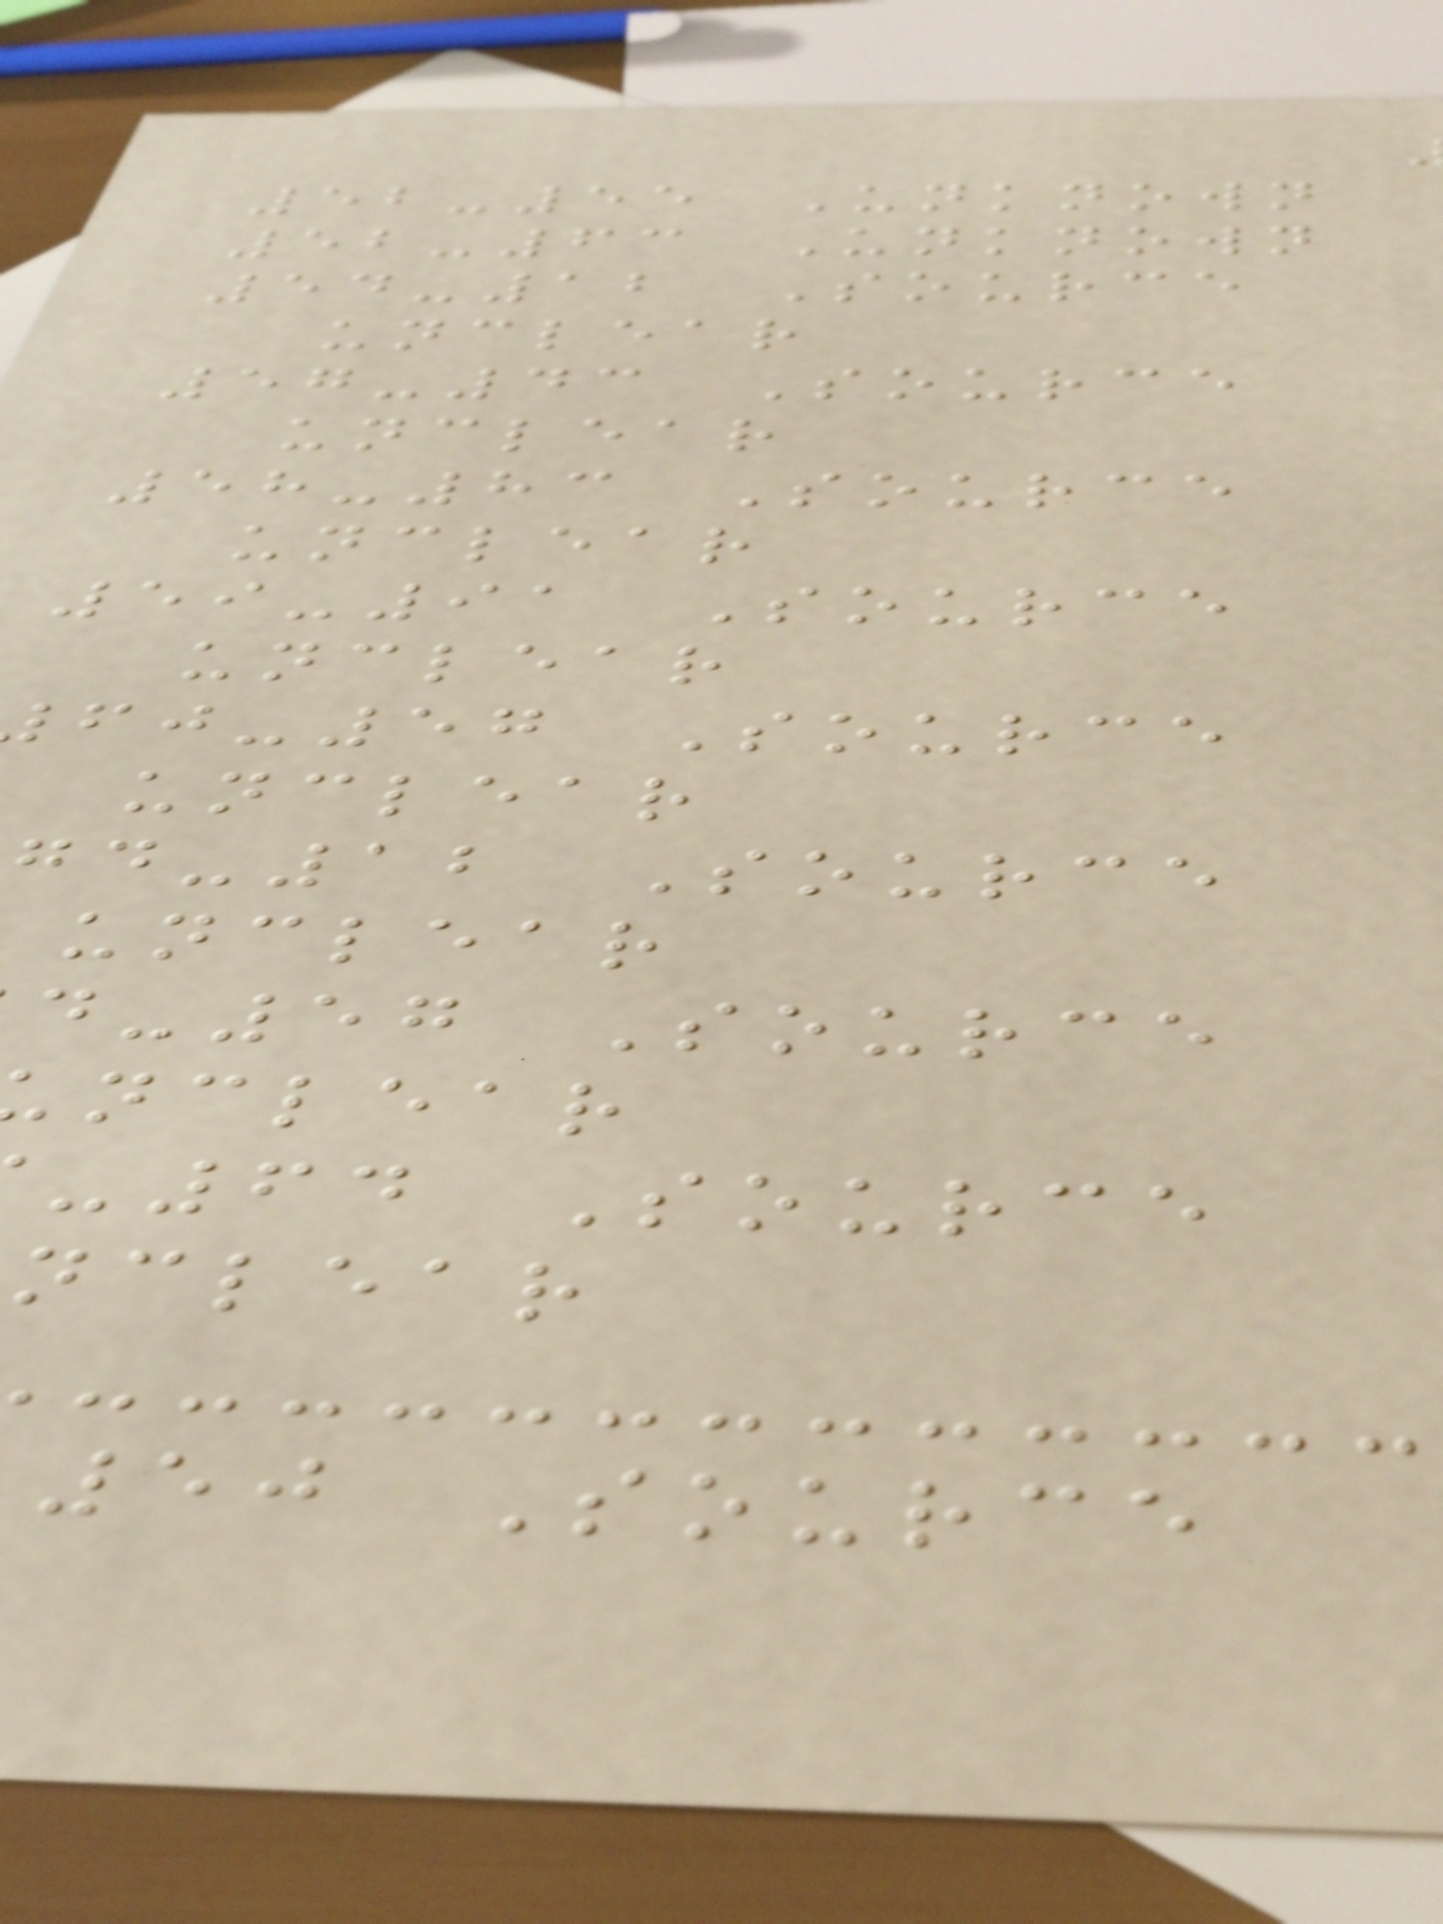52-55 Unknown
52-63 Unknown
54-12 Source
unclear
57-43 Source
unclear
58-83 Source
unclear
59-91 Source
unclear
-57 Source
unclear
-12 Source
unclear
-57 Source
nclear
-64 Source
nclear
50 Source
